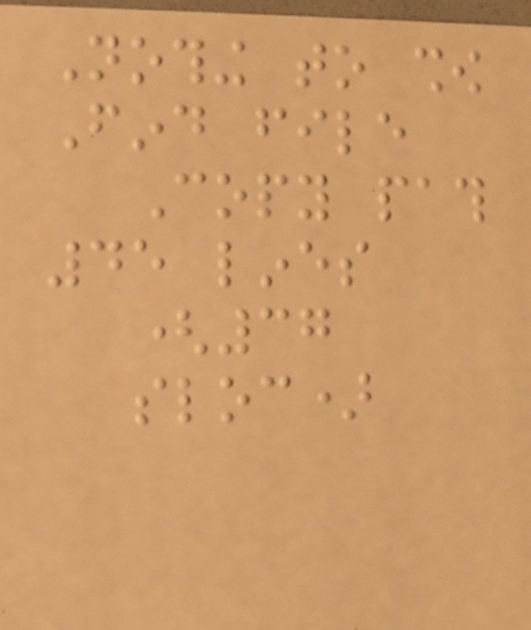Nothing to show
Find file
Copy path
45 lines
(37
sloc)
